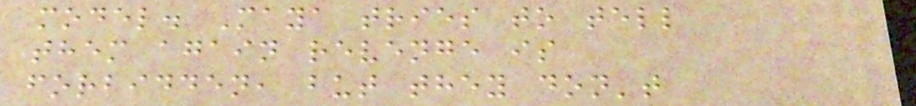model. Maya tries to tell
them again revenge is
forbidden, but they don't
